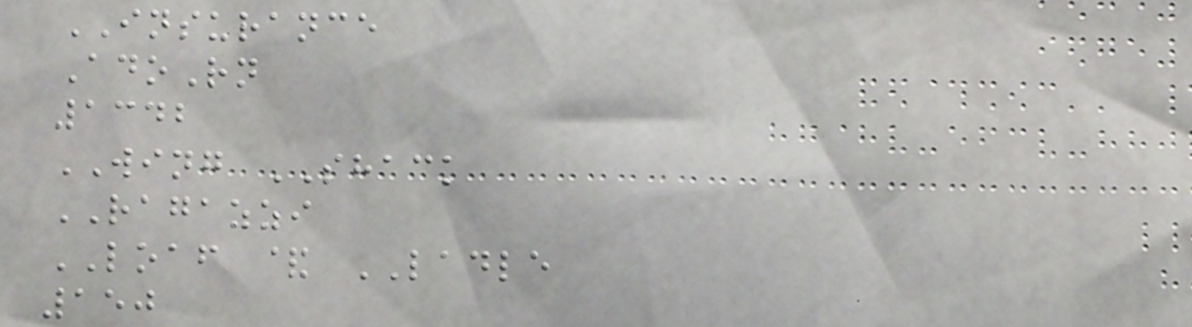INSURANCE
AdoRn
1342
WING SHACK
RAGAZZI
LOAF & LADLE
150
